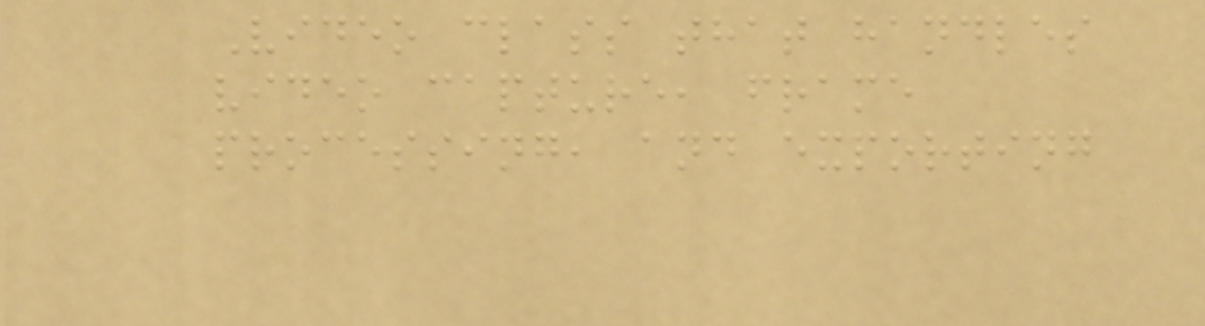Video class that handles
video capture, frame
processing, and exporting
